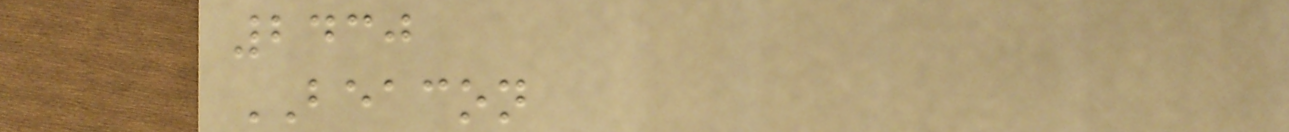2430
BEACON
